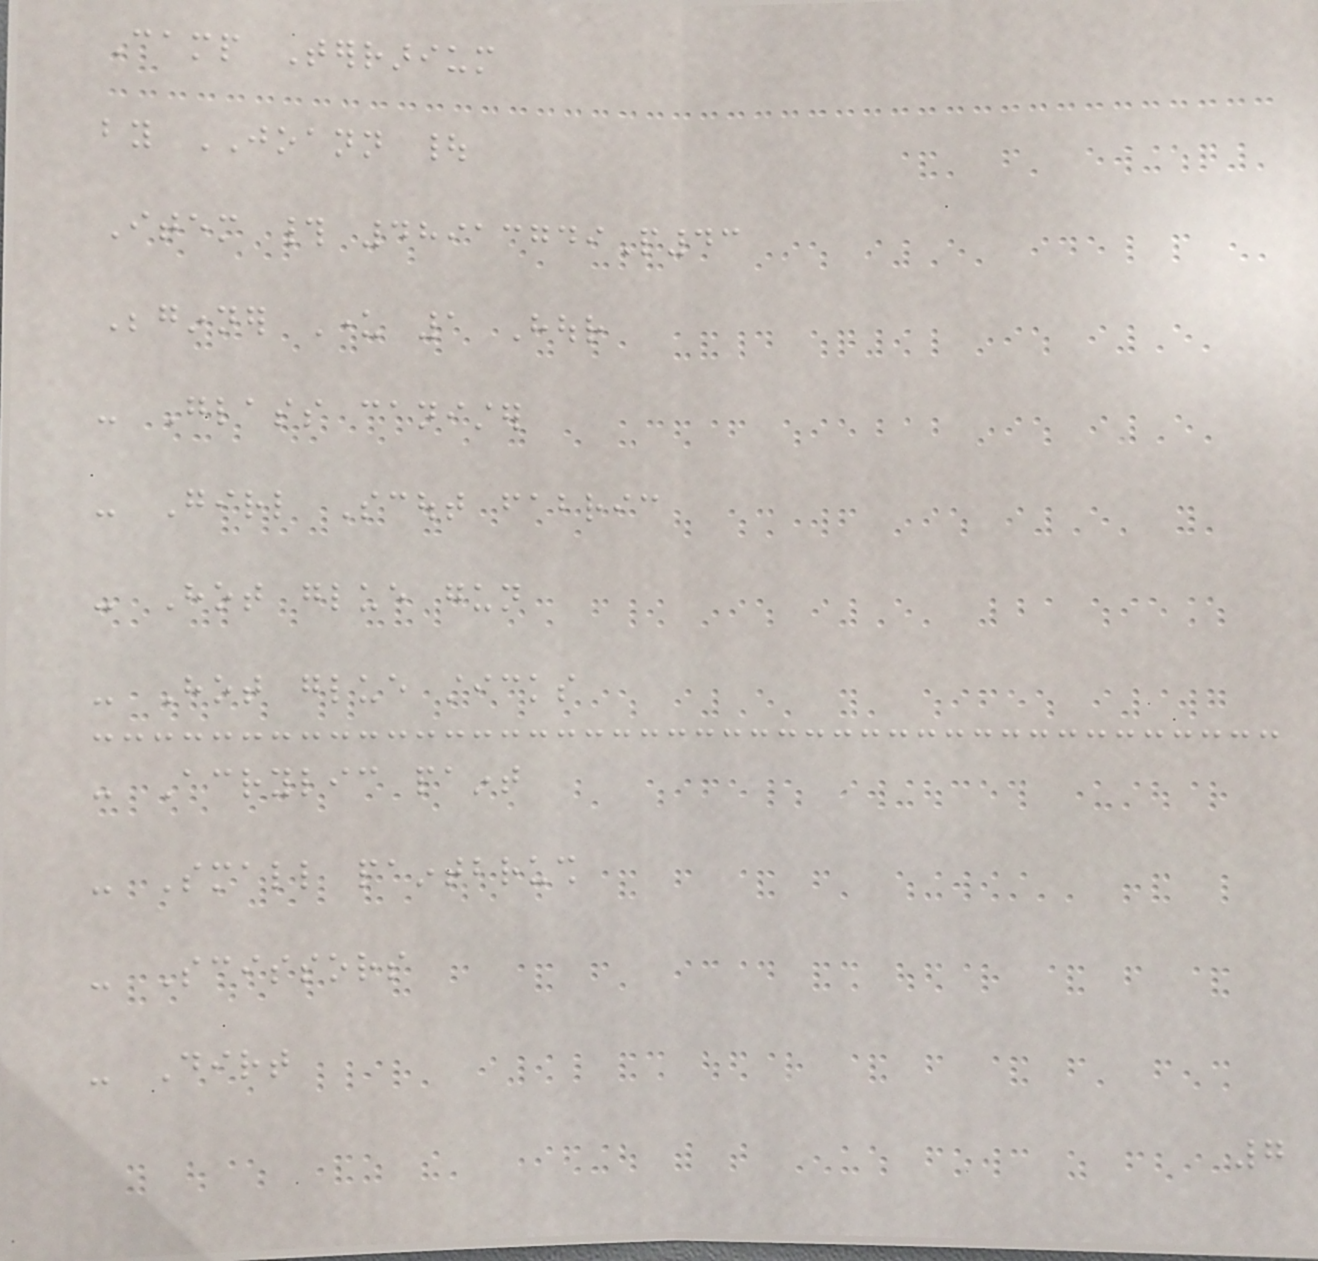Camp Terrarium
by JOANN |
Item # 48913749P43
Beginner Under 1 Hour
- Glass canister
- Girl Scout fabric
- Hot glue gun
- Hot glue sticks
- Acrylic paint
- Small paintbrush
- Scissors
- Dirt
7
